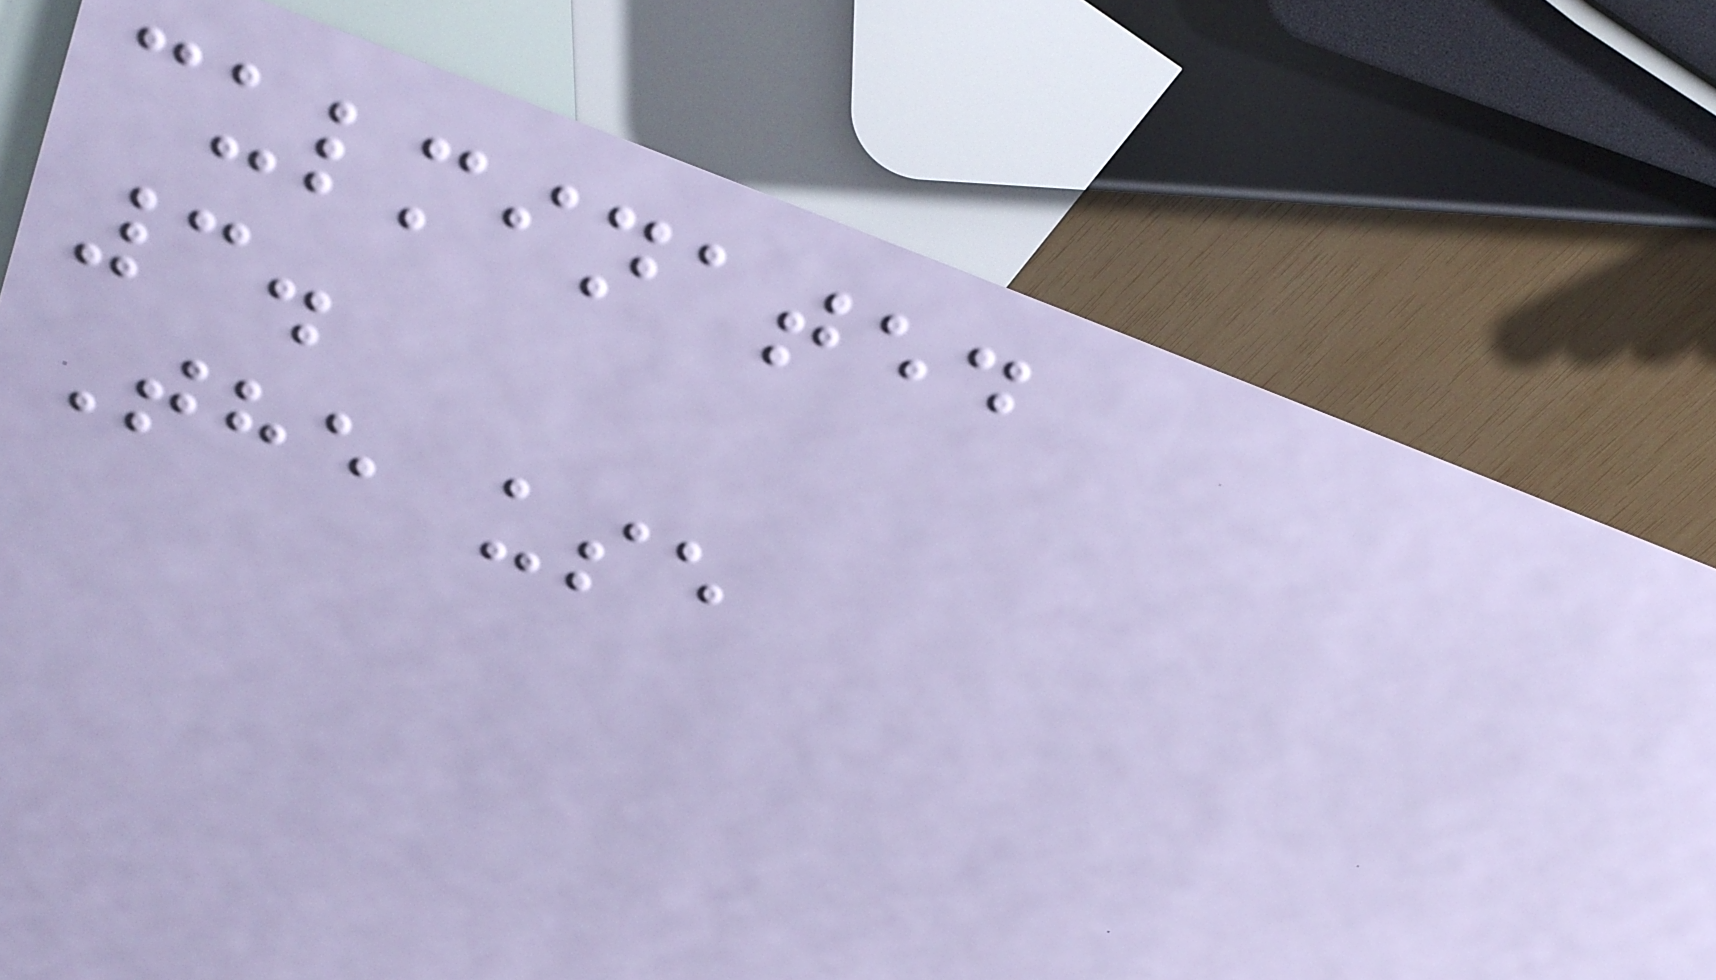culminated
3.
The use
